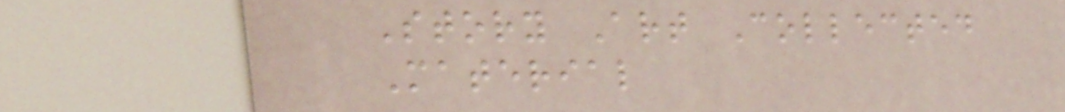Story Art Collected
Material
